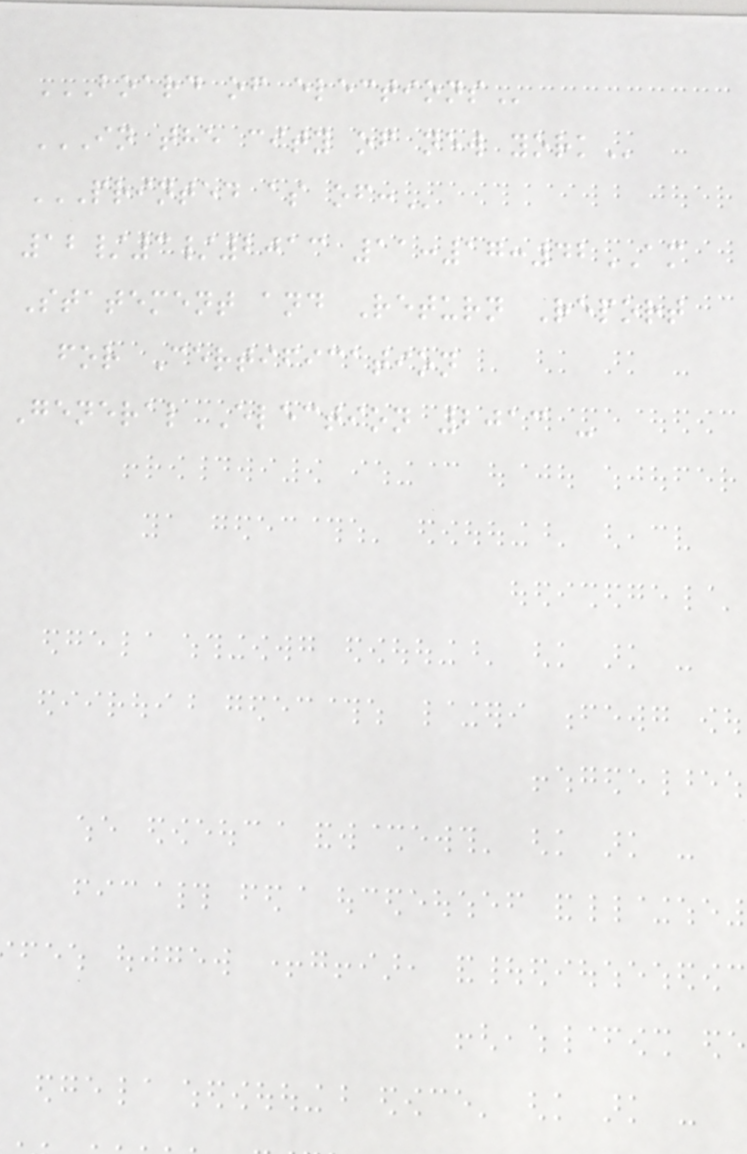BOARD OF ELECTIONS
IN THE CITY OF NEW YORK
PRINTED AS OF:
12/3/2013 11:17:42AM
Statement and Return Report
for Certification
General Election 2013 -
